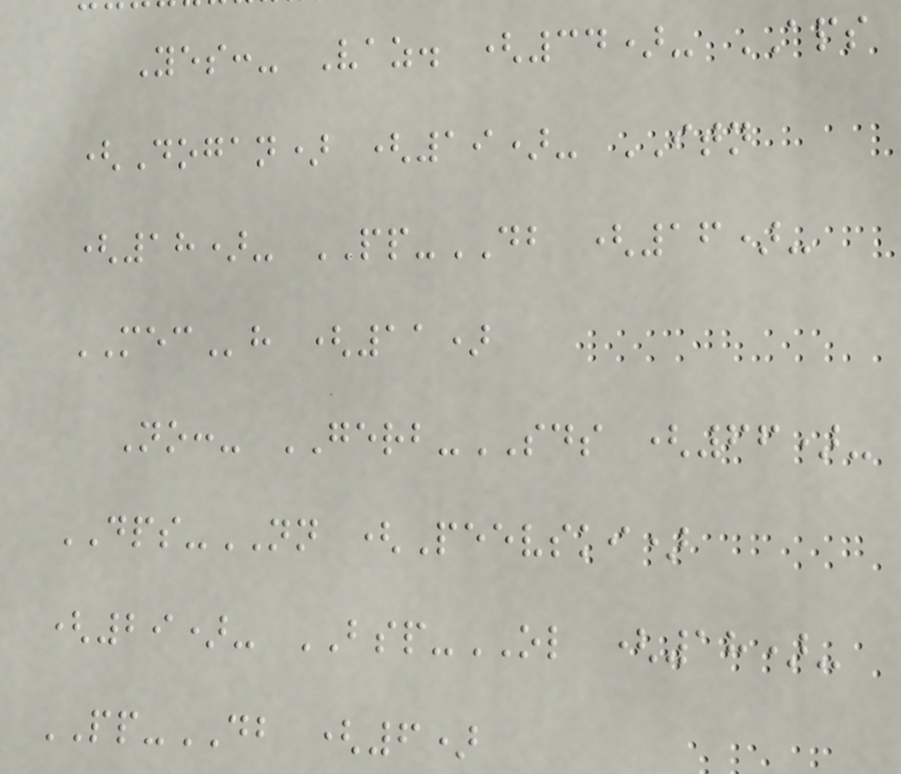Yes:- Vaz. (34)- APS
(Dogan) (19)- ITN
(18)- PP-DB (16)-
MECh (11)
No:- GERB-SDS (66)-
DPS-NN (Peevski)
(29)- BSP-OL (18)-
PP-DB (6)
